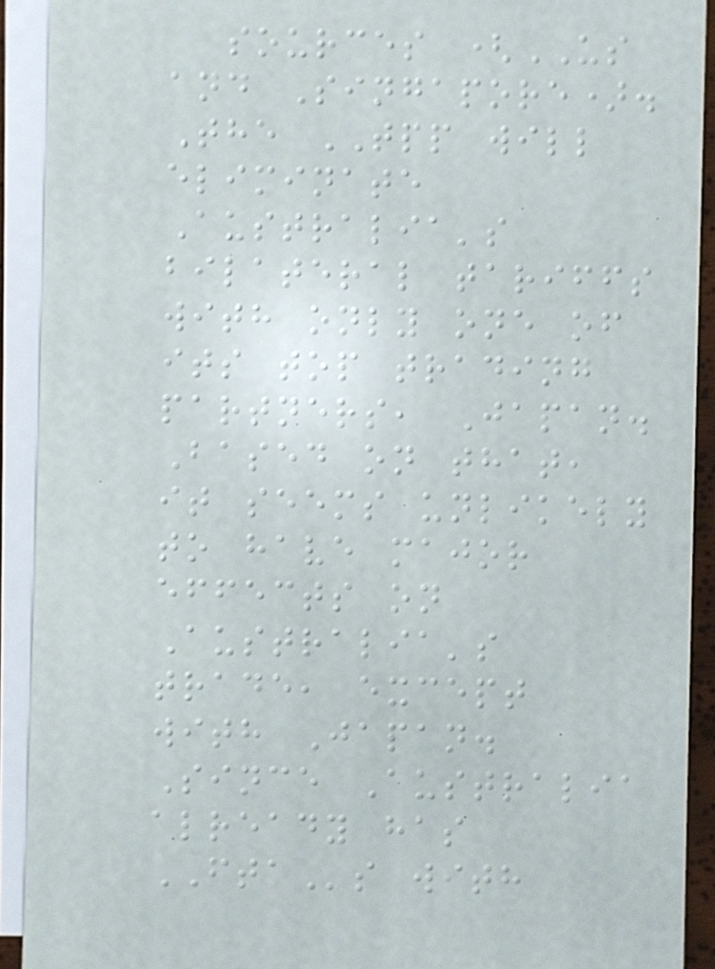sources (US
and Singapore).
The TPP will
eliminate
Australia's
bilateral tariffs
with only one of
its top trading
partners, Japan.
Based on that,
it seems unlikely
to have major
effects on
Australia's
trade, except
with Japan.
Since Australia
already has
FTAs with
